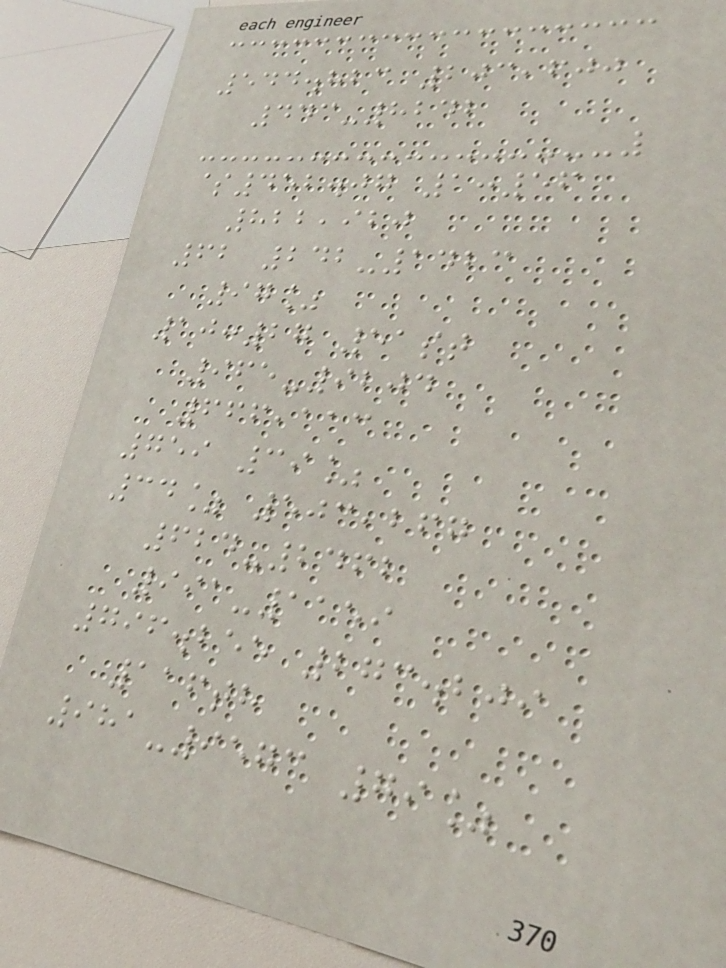544.823 203,600
443-8242
$452.07 1:56
822,920
62 242-1423
97%
10:27 51st
965-9204
666,113
759 39%
34% 503,267
624-2462
991-1159
796.255 273.209
116th
981-9573 79%
